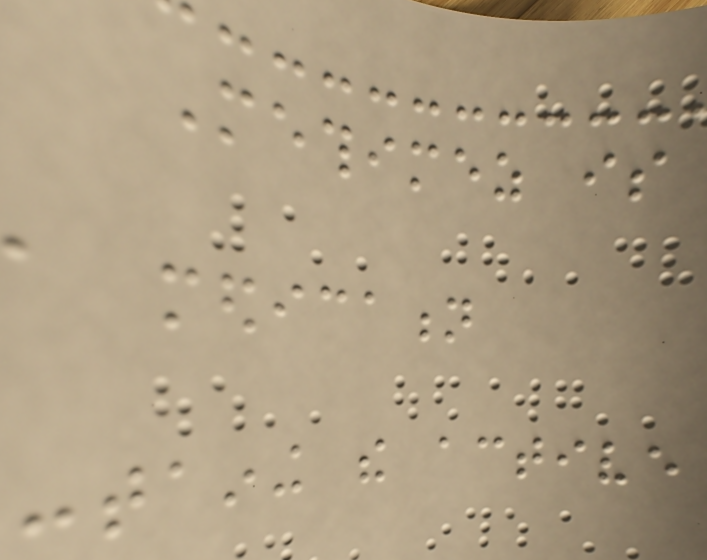Methimez is
a medication
containing the active
